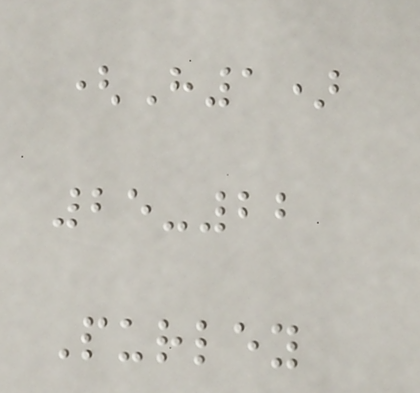(H1)
25-22
Purley
